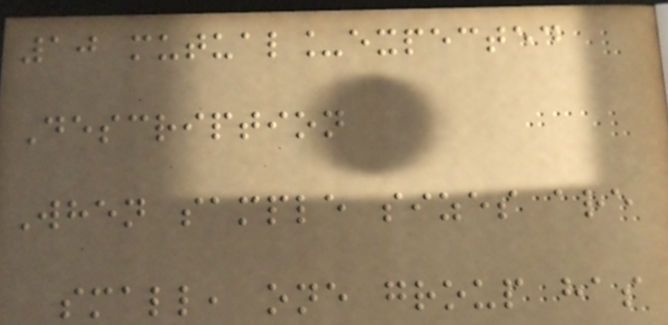10 mutual_expected
Description
When sample sizes are
small, one group has
